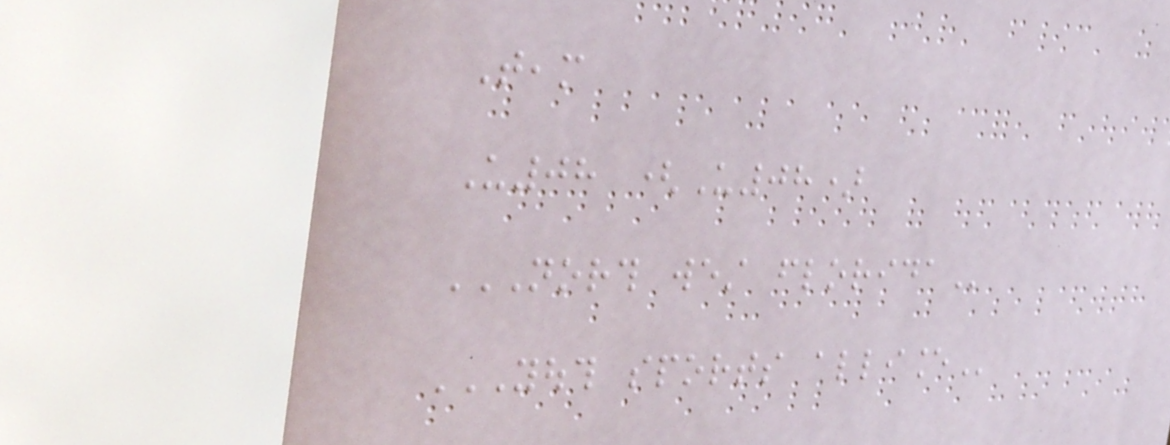Team
U08 (U08)
NORTH WEST FLORIDA
YOUTH SPORTS ALLIANCE
